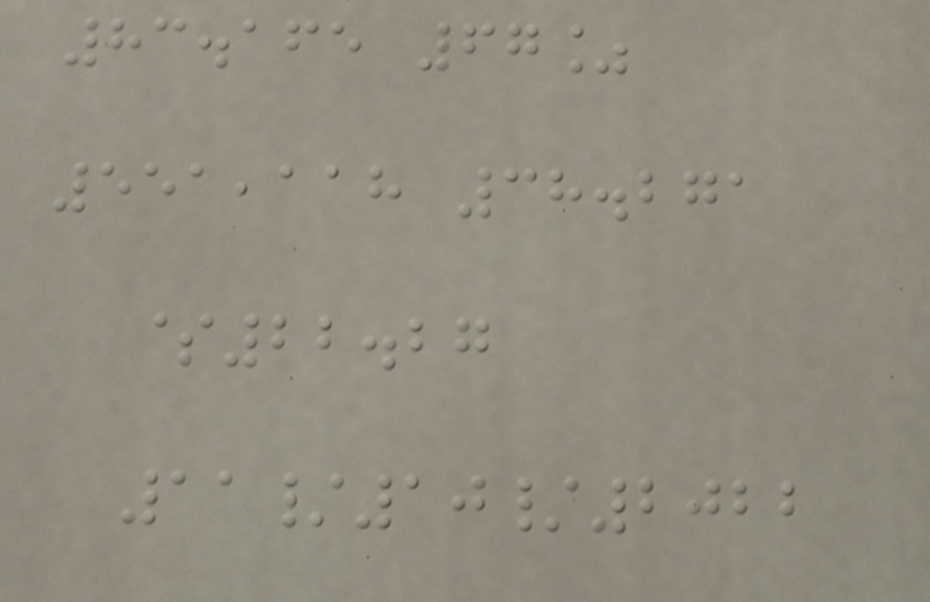83.165 67%
551,118 38.271
$22.27
11/10/2022
